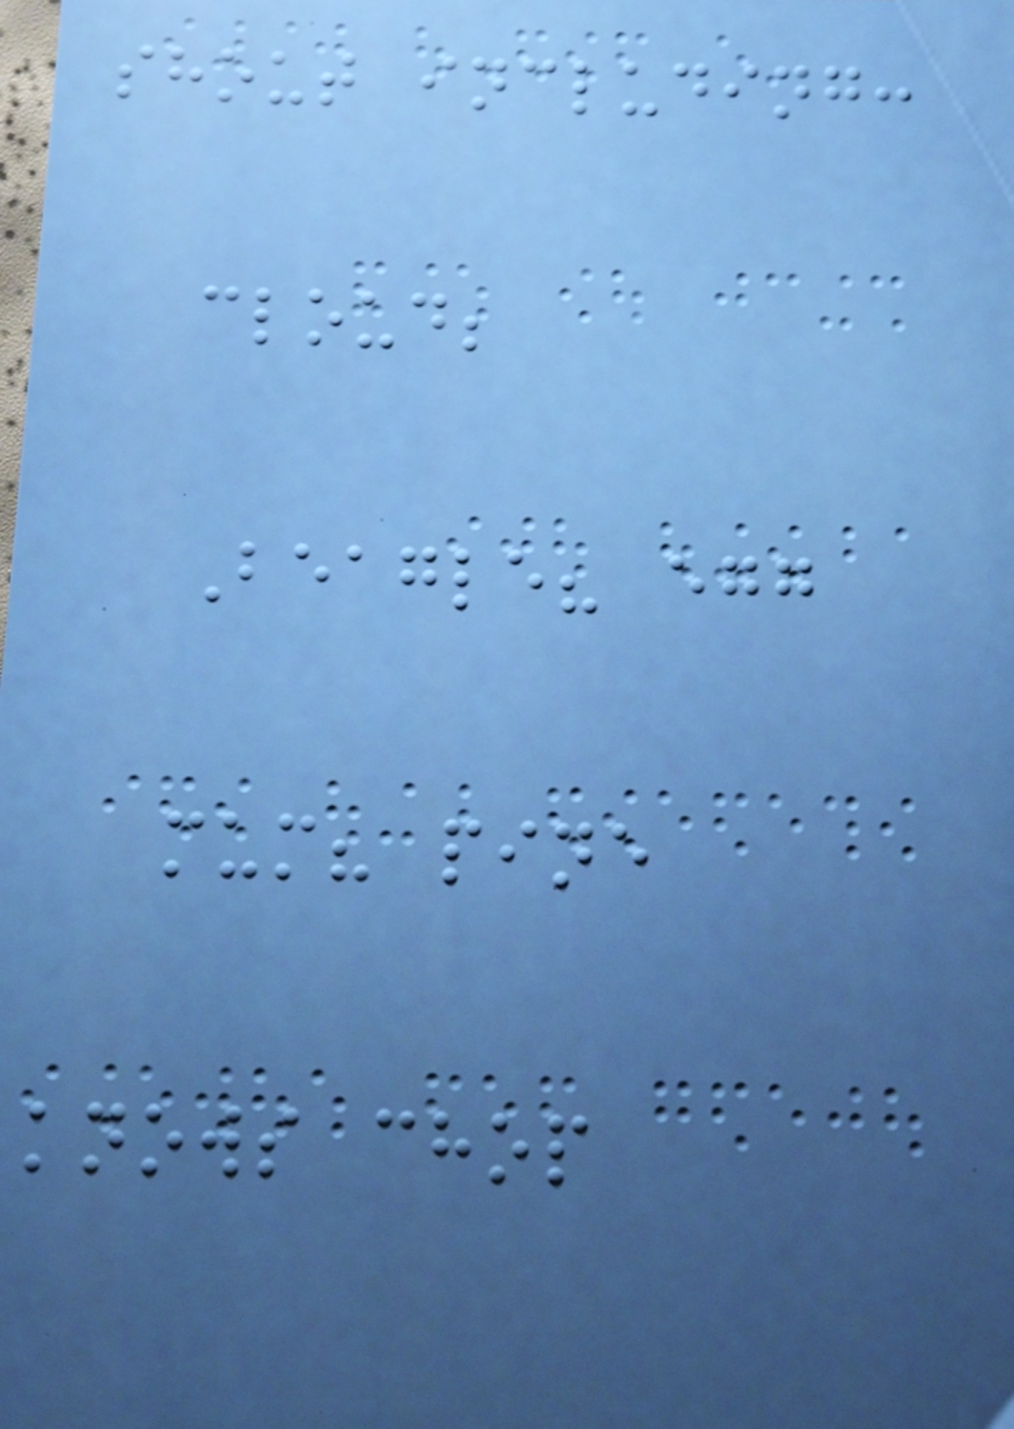shout including:
cloud;
Beagle? egg
mum? pine
knows chop
